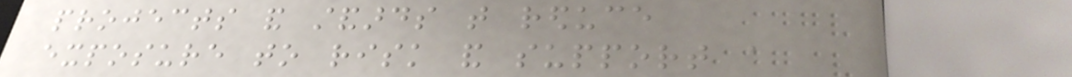projects and standards that reduce
exposure to risk and support a
